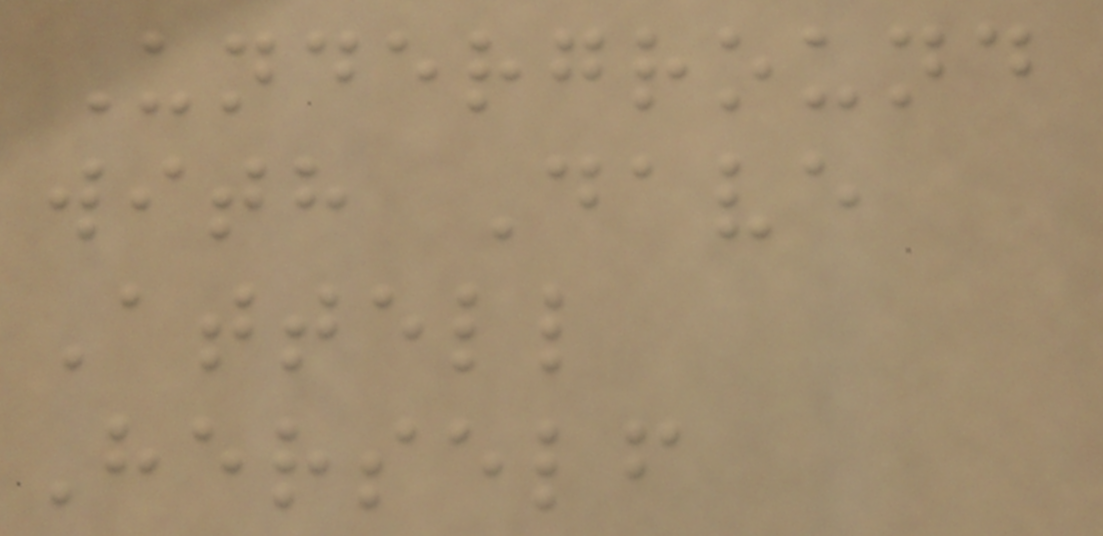Underground
with Dave
Attell
Herself
